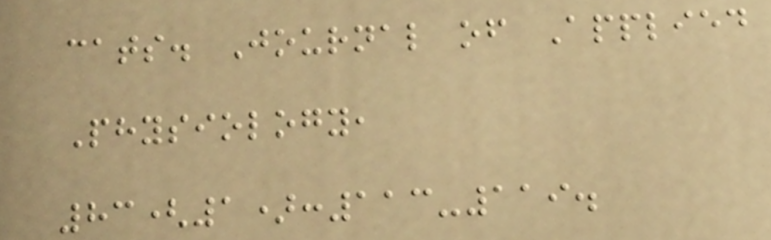cats. Journal of Applied
Physiology,
83(1):113-119.
